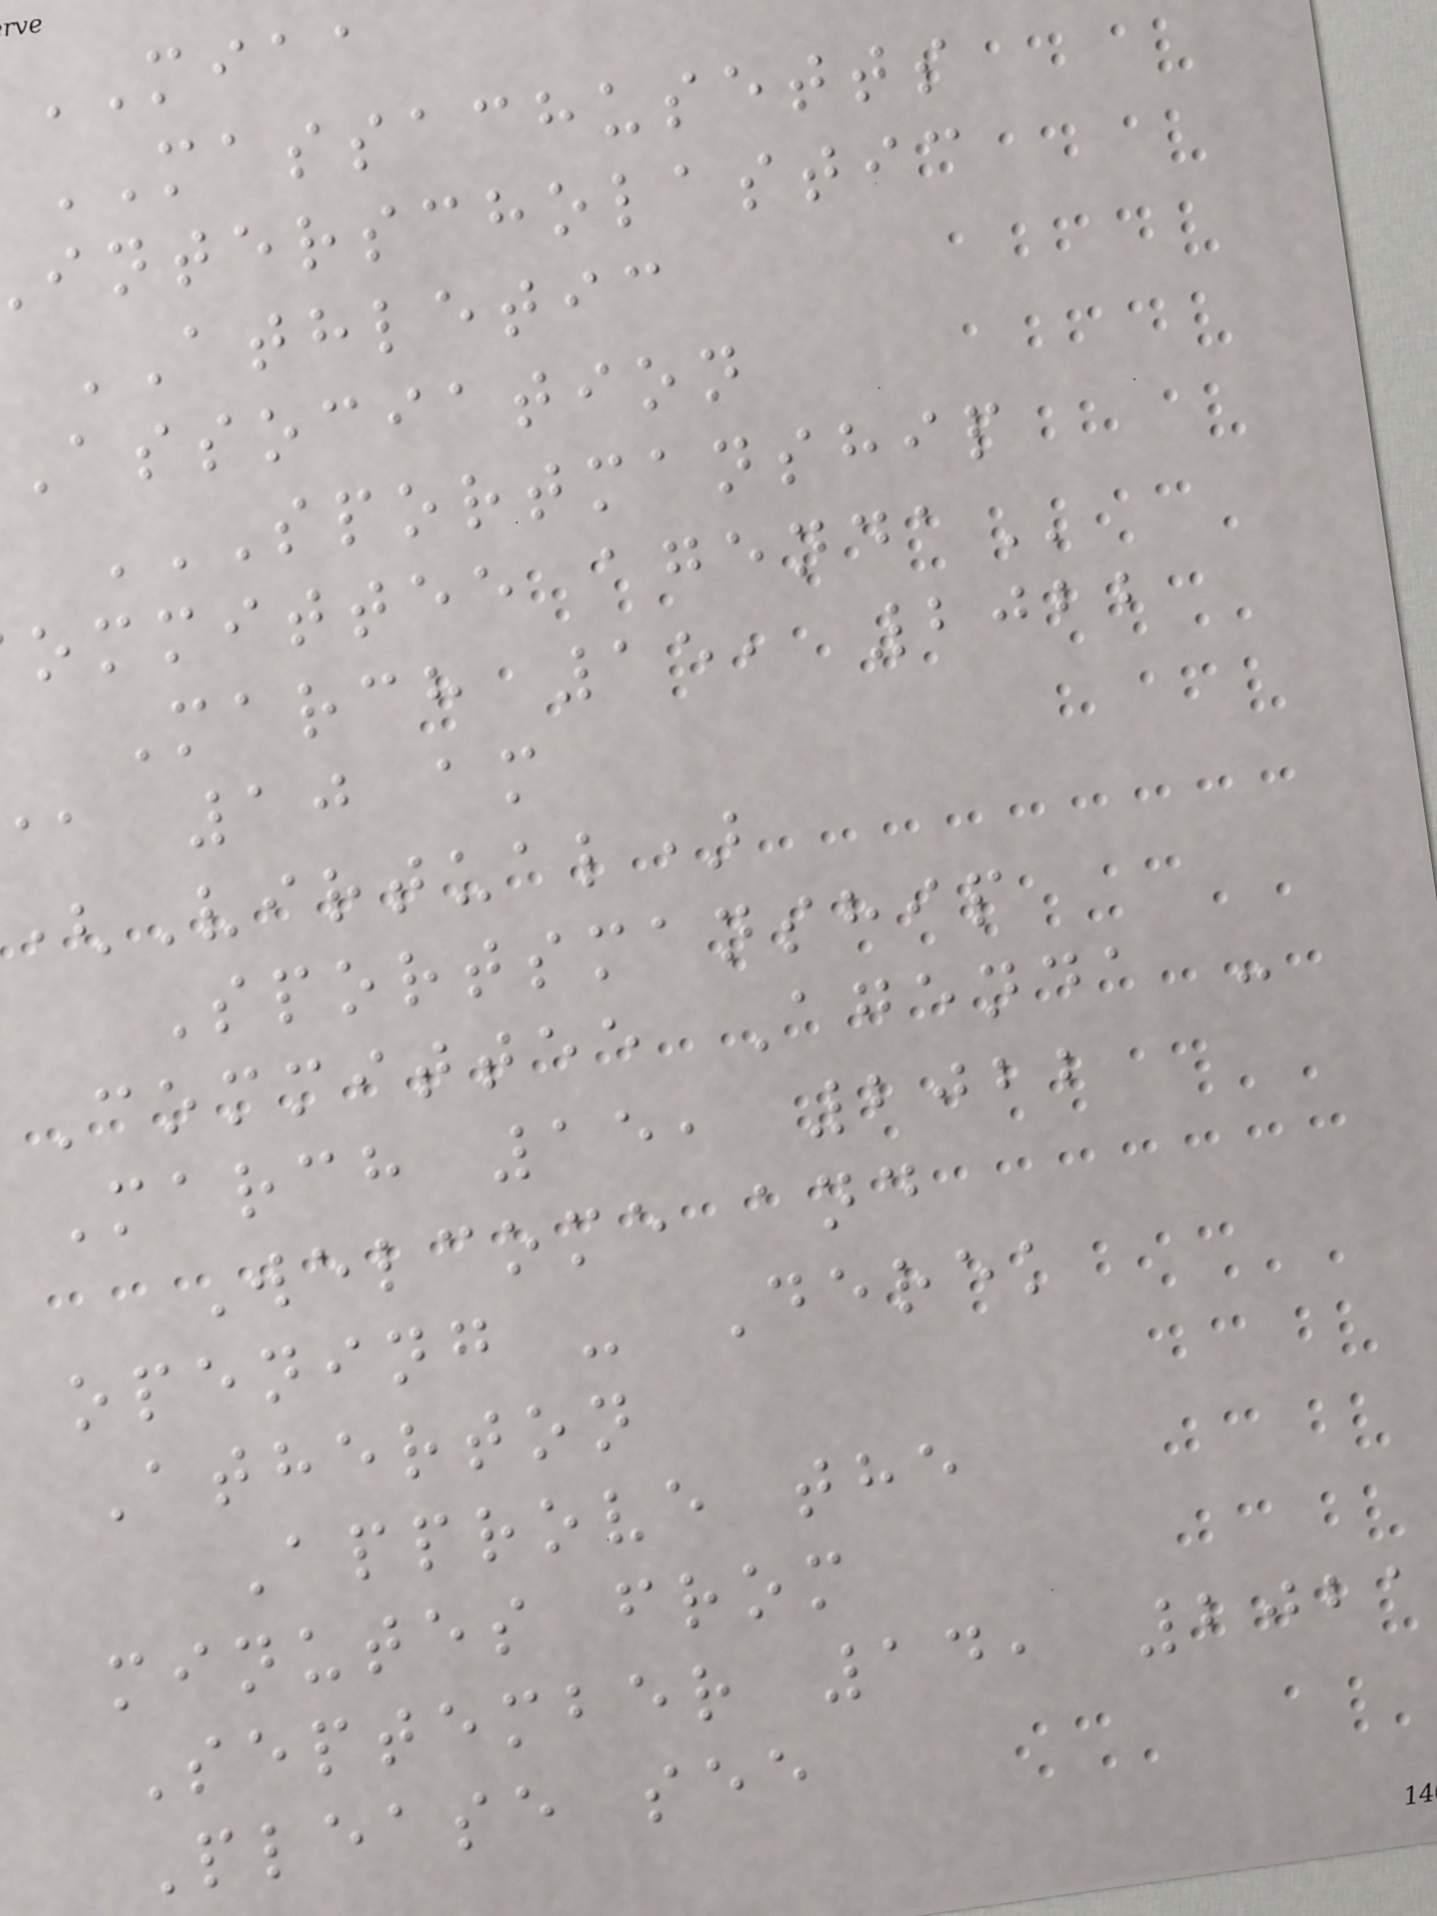MIAA
MASSACHUSETTS
interscholastic
ATHLETIC
association
SPORTMANSHIP
ommittee
March 15, 2022
10 am
(Virtual)
Sportsmanship
Committee Agenda -
March 15, 2022
Welcome and
opening - Derek
Atherton
Approve the
minutes from
September 14, 2021
Please see
